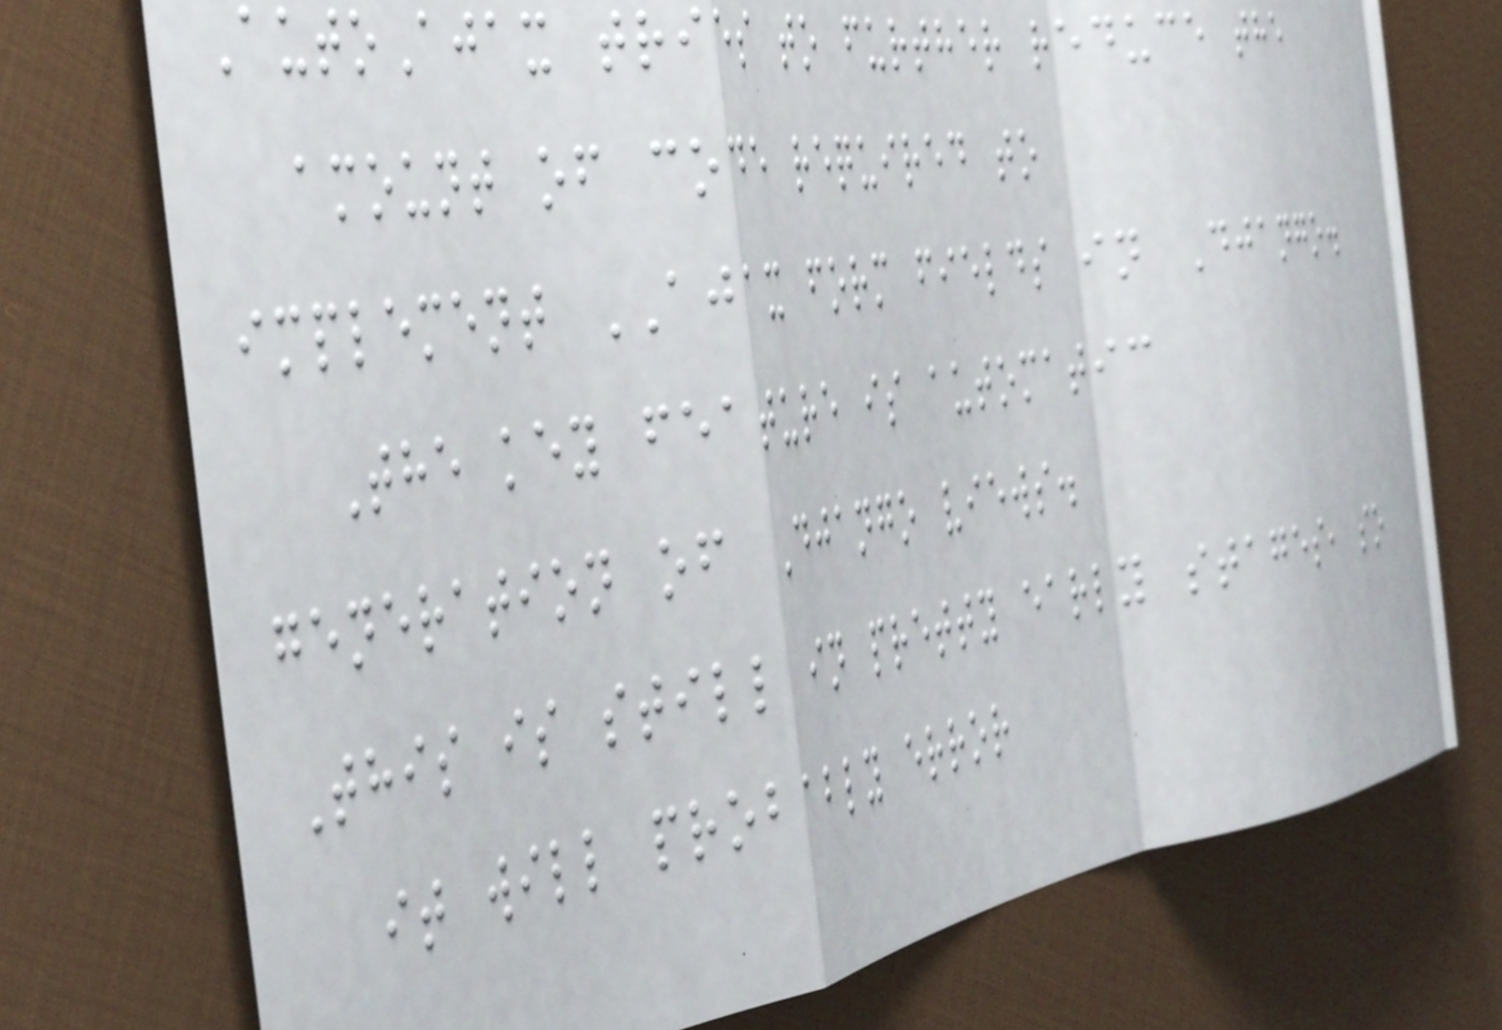AutoAjax tries to further reduce the
amount of code required to
implement AJAX form fields in Django.
The key feature is automatic
generation of Django views.
This is still in pretty early stages, so
it will probably error
